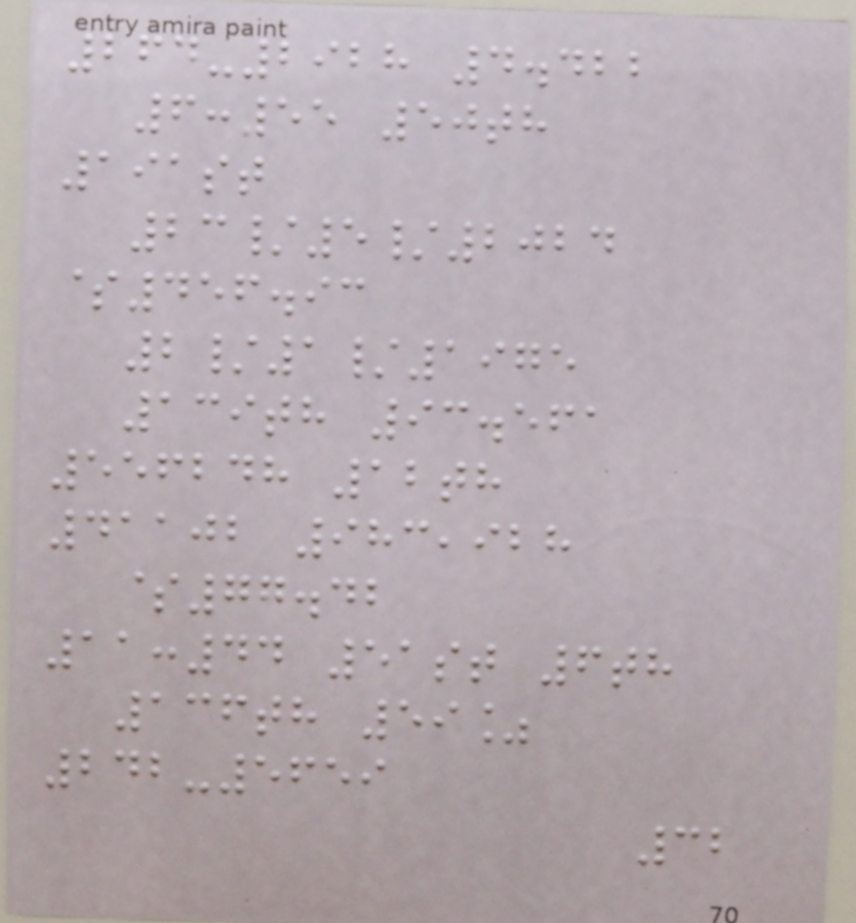264-2928 4.422
6:55 50th
191st
23/5/2024
$456.93
2/1/1975
139th 93.561
556248 12th
41102 983,928
$77.42
11:44 51st 6th
136th 59%
242-5659
32
